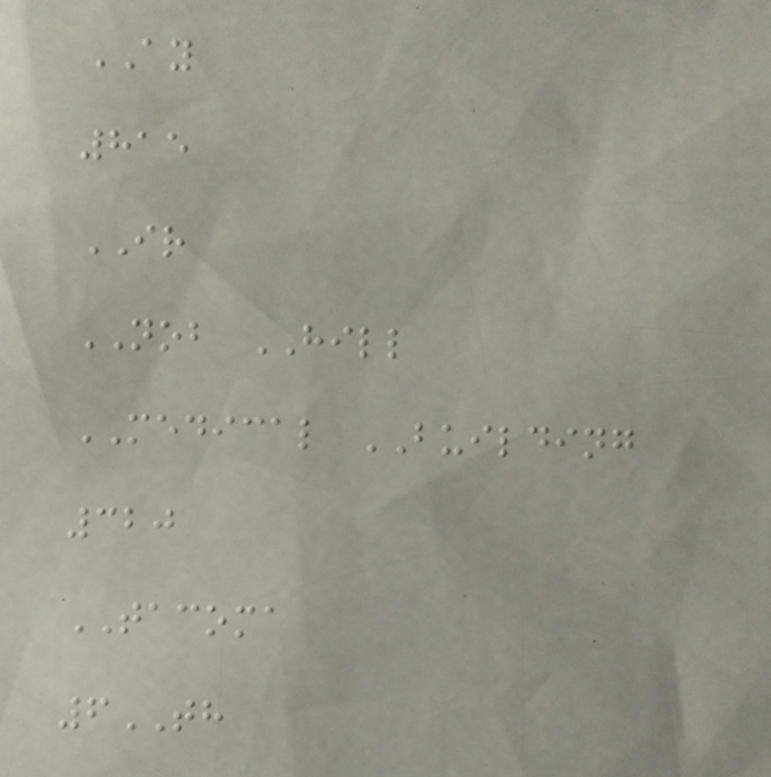AY
815
IR
NOB HILL
MEDICAL BUILDING
320
TACOMA
6TH
